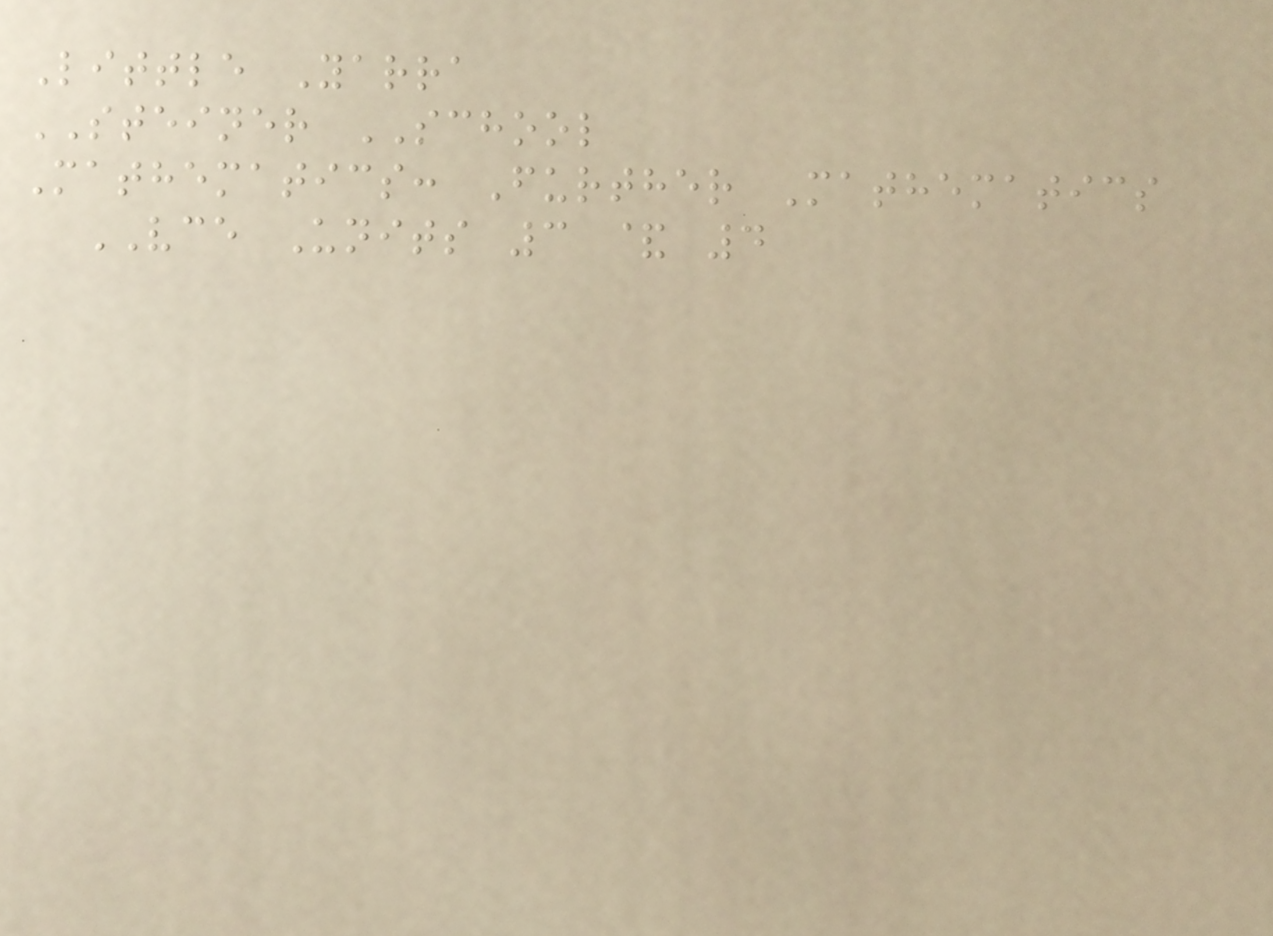Little Yarra
STEINER SCHOOL
Mathematics: Further Mathematics
VCE Units 3 & 4
